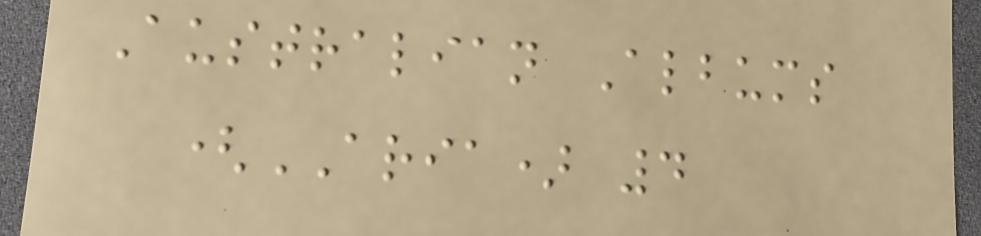Australian Albums
(ARIA) 4
